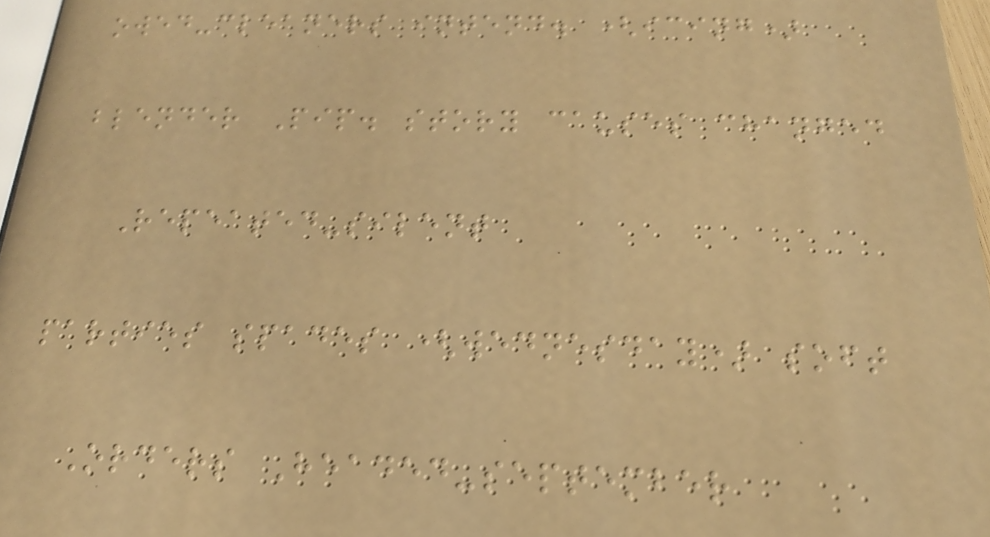owed-cleaners intend. (icing)
blender Pip. story causes changed
Repeated-silent
parties spades (wednesday) soft
Orders Headed-september
